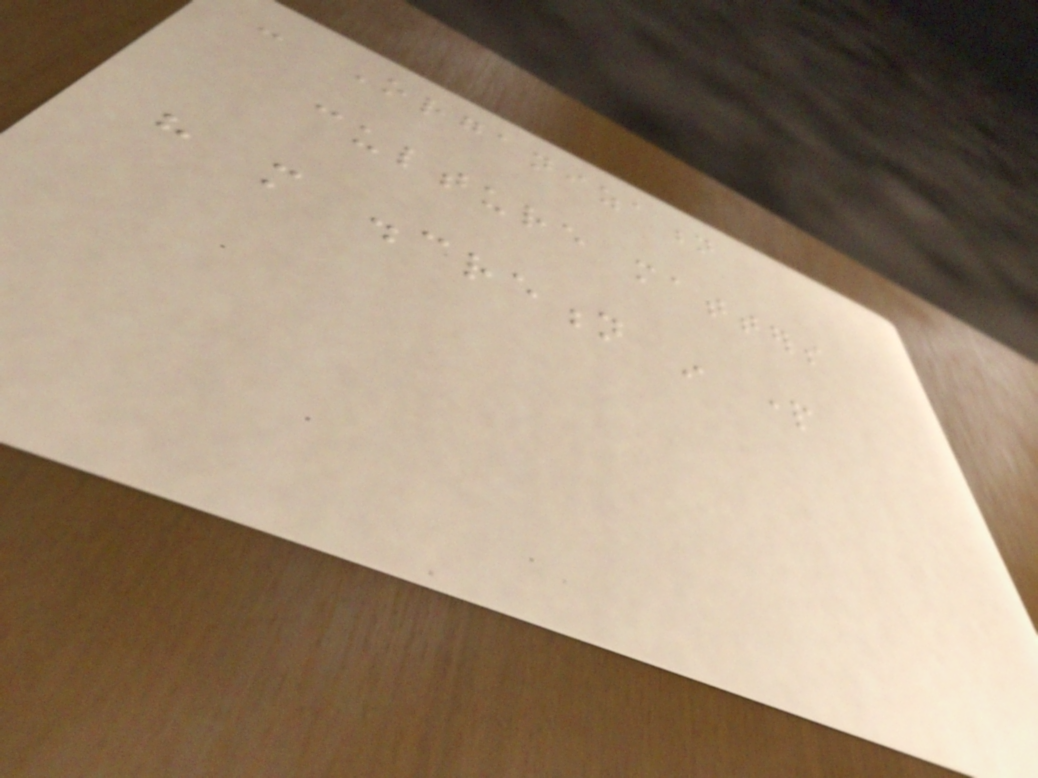- Organization
culture matters
have more discretion in part
